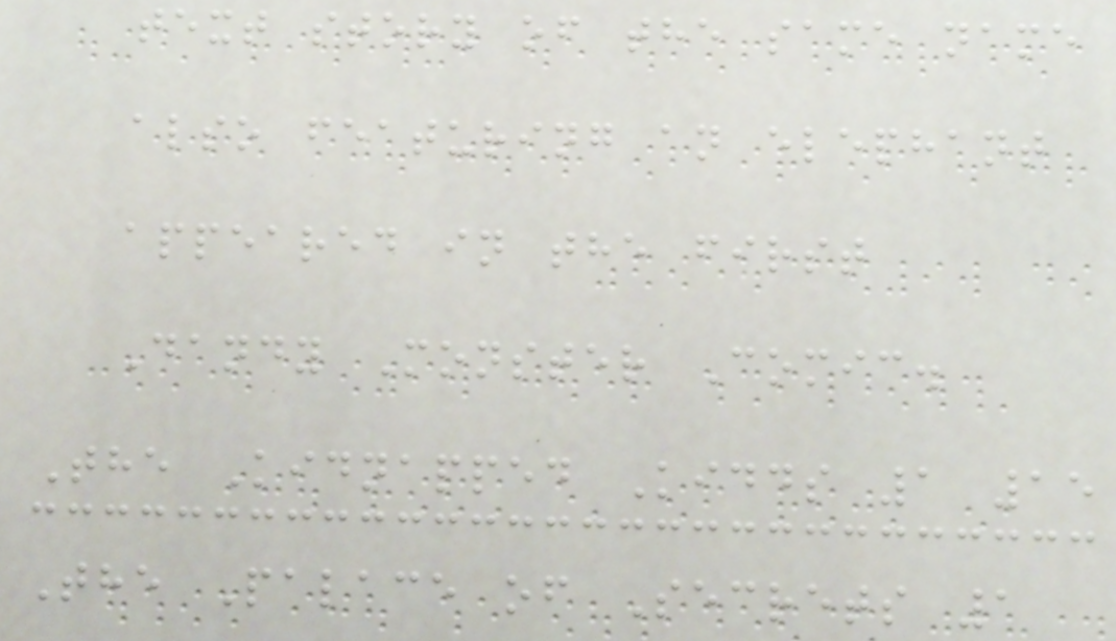text story of the same name
also featuring an elephant
appeared in the first
Dandy Monster Comic.
The Kidnapped Kidds 1 15
The Palace of Secrets 1
